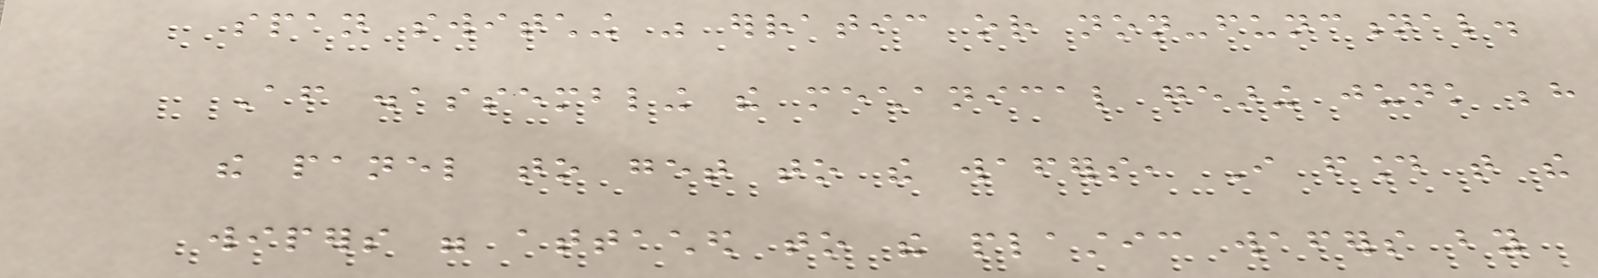span switching was erratic or non-functional.
After disassembling the mechanical gearing junk behind
the panel to get to the wafers, I found that the
wipers were attached to the plastic wafers by
